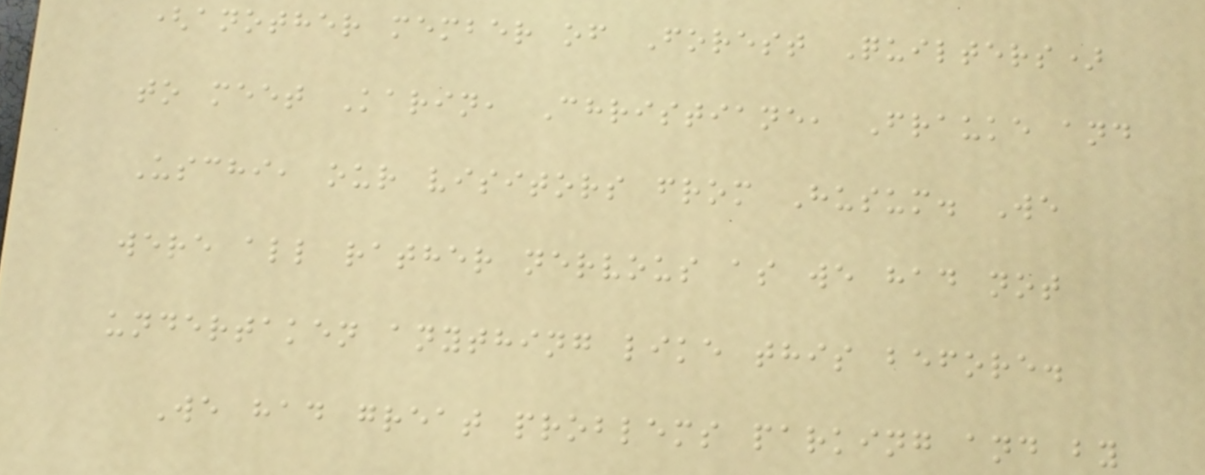(another member of Forest Quilters)
to meet Karin, Christiane, Frauke and
Uschi, our visitors from Husum. We
were all rather nervous as we had not
undertaken anything like this before.
We had great problems parking and by
